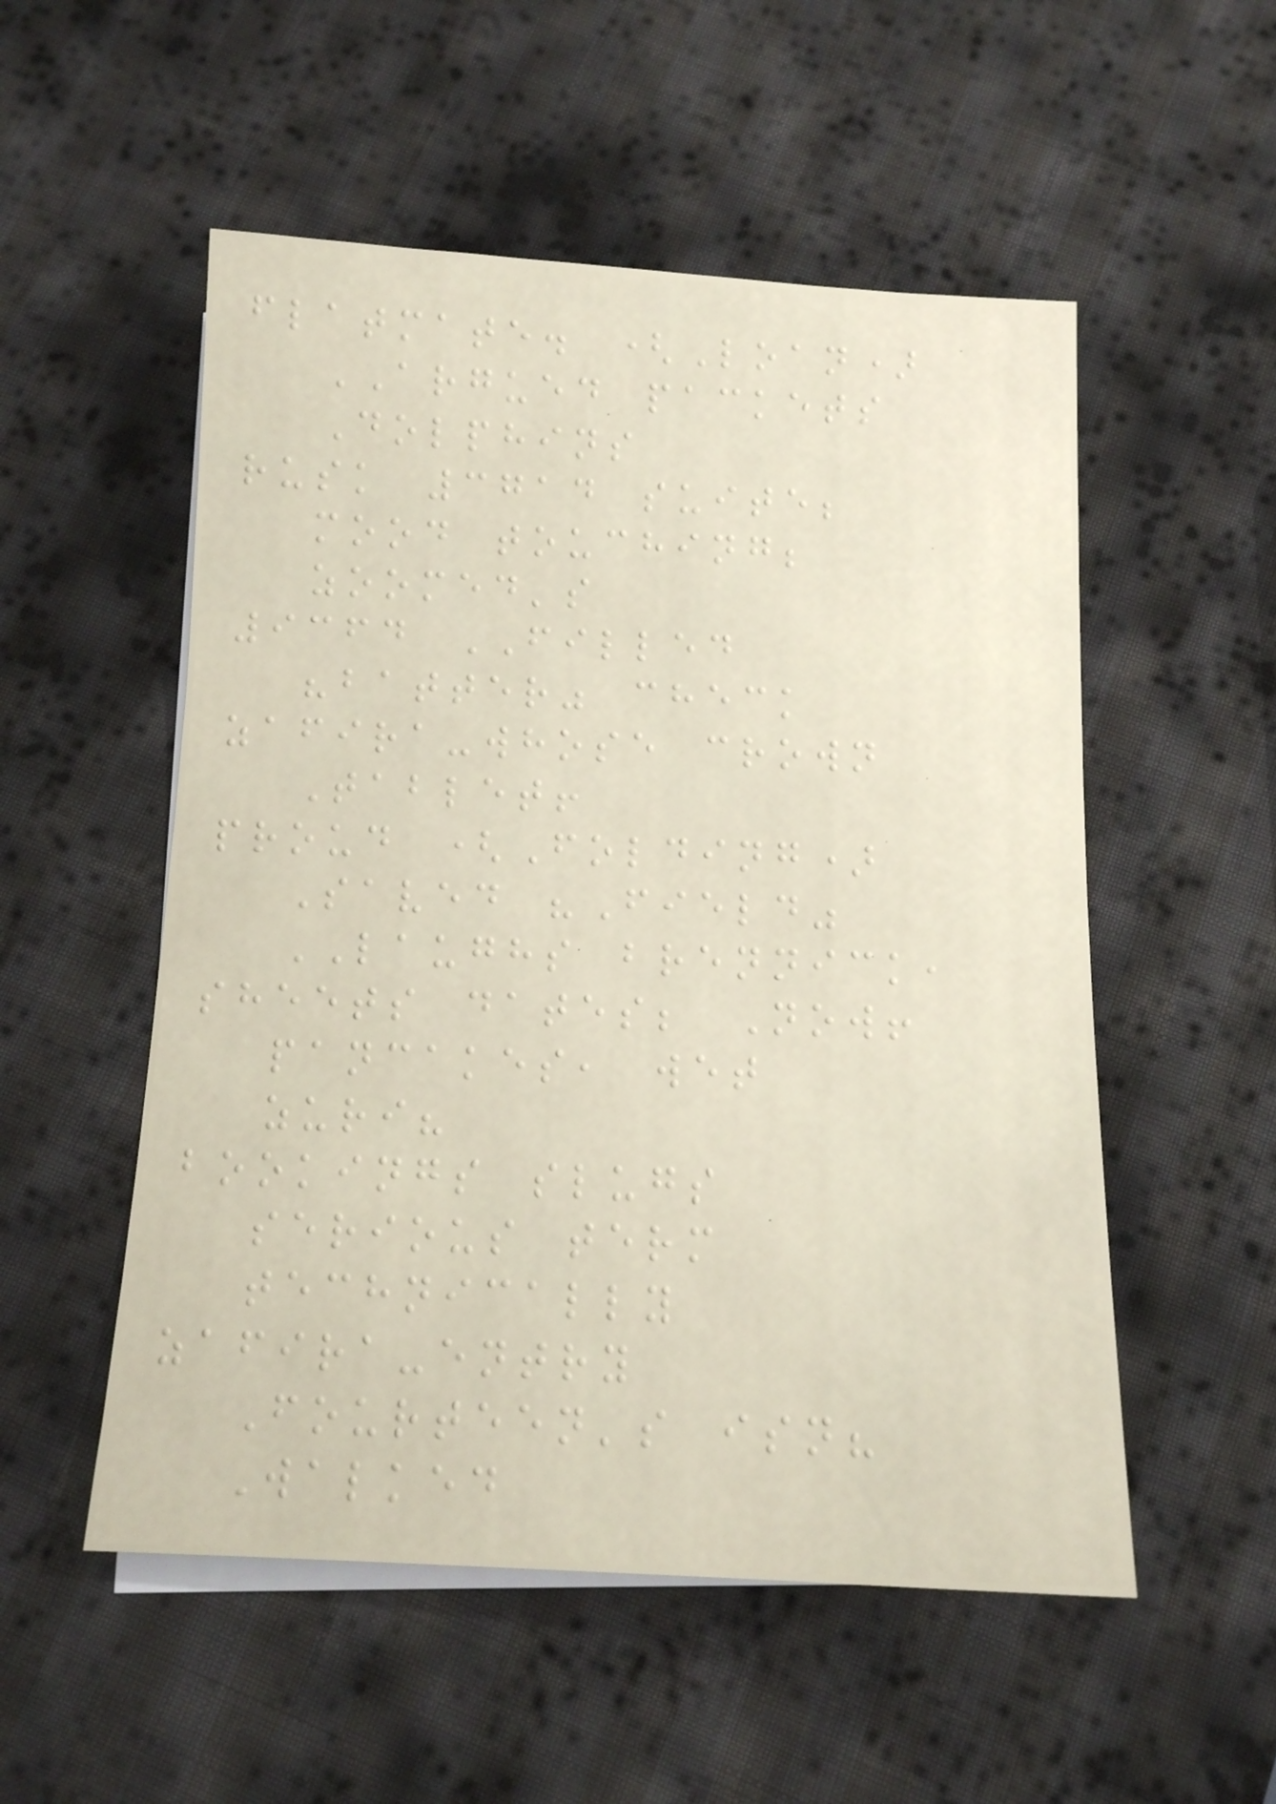flatmate. (Loan)
ARGUED packets
Dolphins
rusk 3714 suite;
mood touching;
zoomed's
9364 FILLED
"batter" check
zafira-whose crown
Tablet!
proud (Folding)
Saved "Field"
LAUGHS brennick,
sheets dates; Now!
pancakes, wet
zuri?
bookings slugs
serious term
technically
zafira-entry
Fourteen's isn?
Walked
